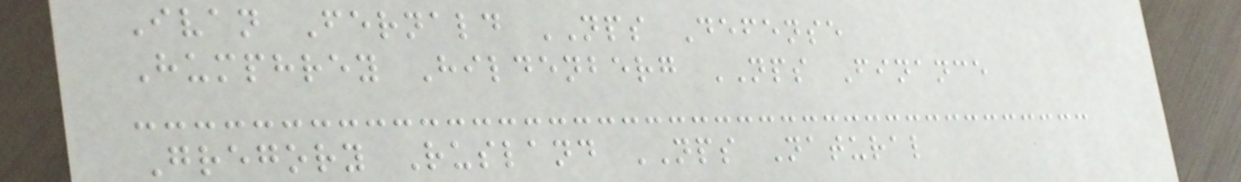Ivan Fernald NPS Defense
Humphrey Hildenberg NPS Finance
Gregory Rusland NPS Natural
